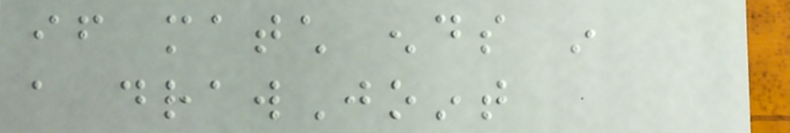if match ends in
a drawJoint
